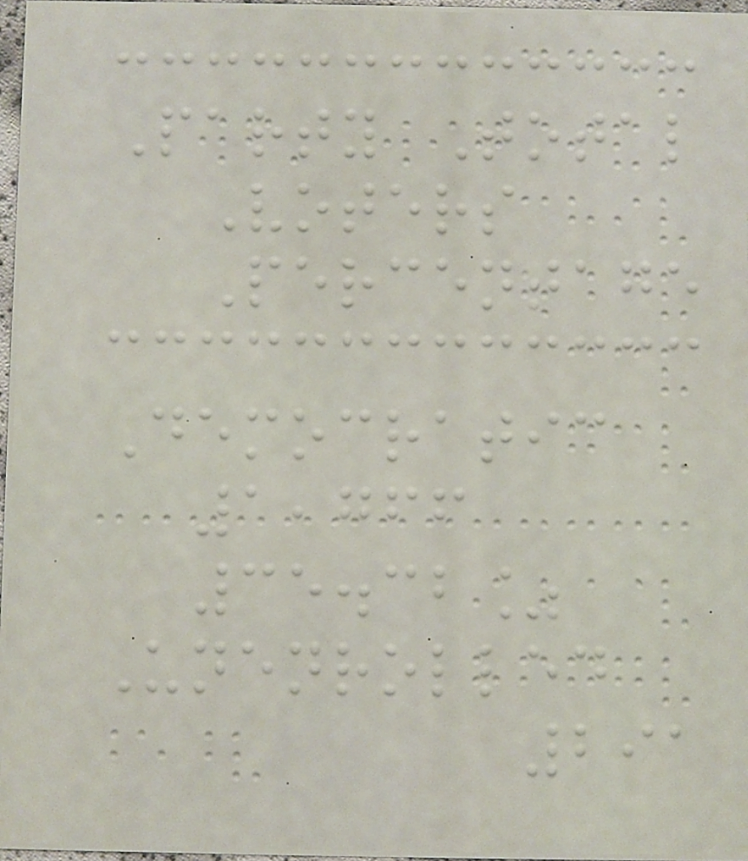Party Total
Voters
Percentage
Democratic
1,766
35.32%
Unenrolled
291
